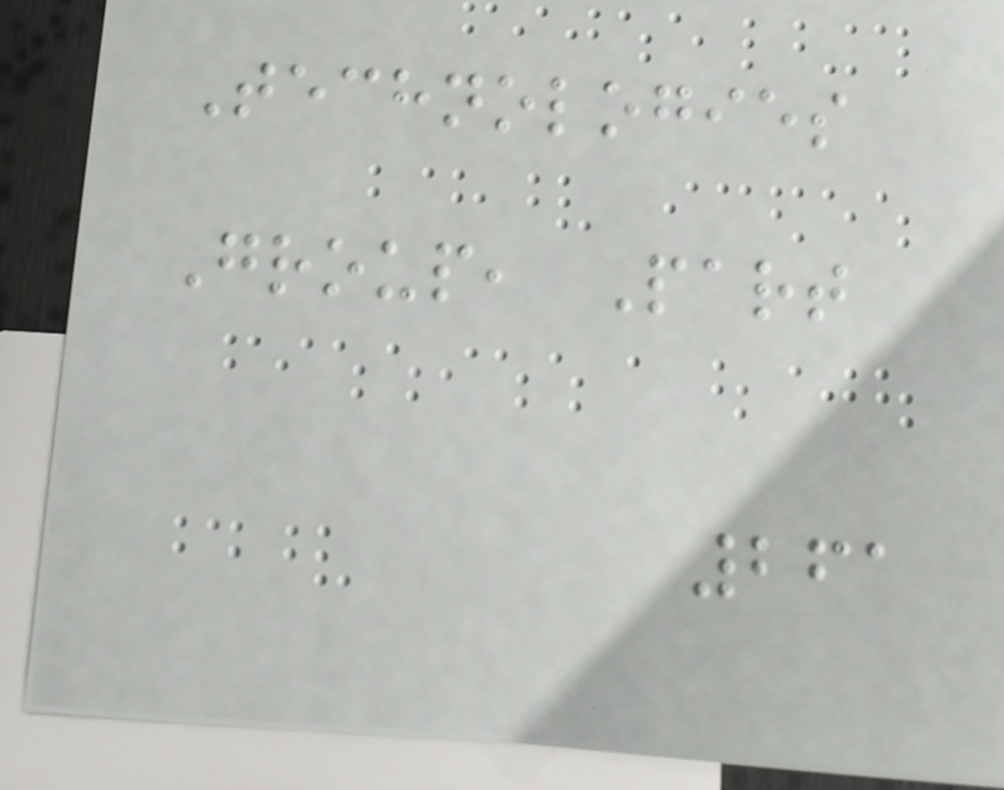Technologies
Group, Part
261
